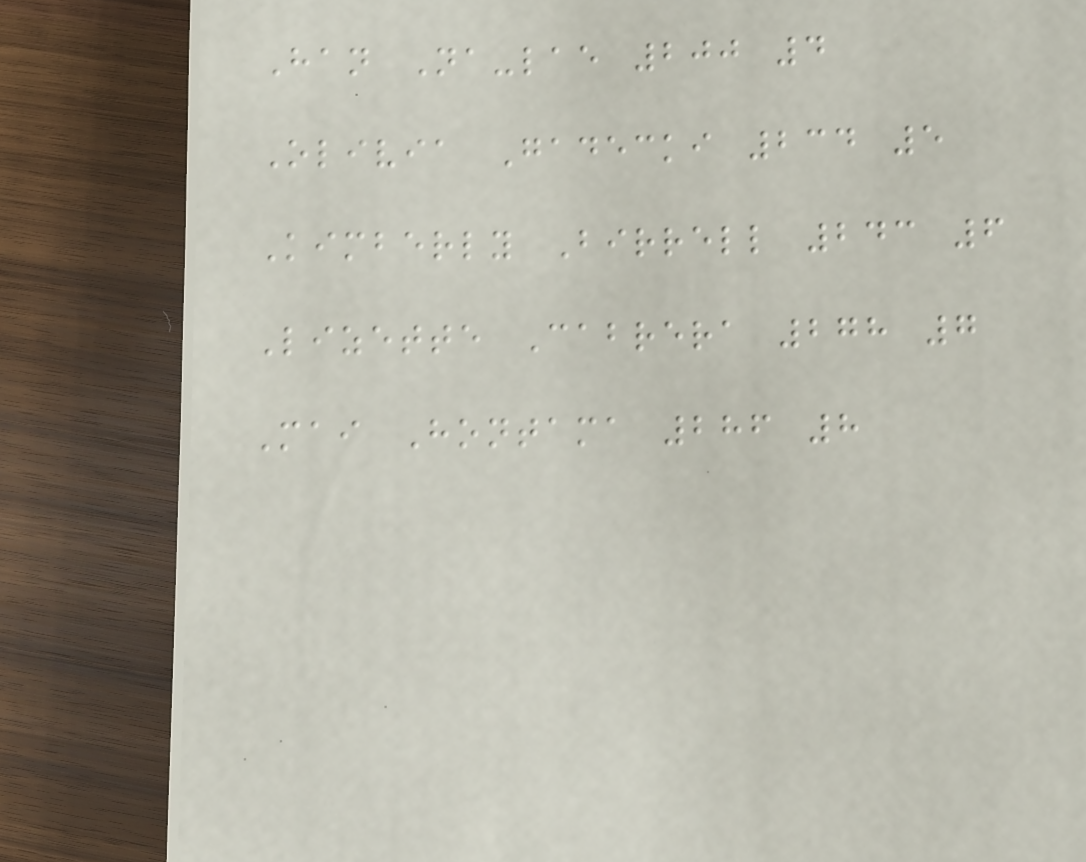Han Na-lae 200 4
Olivia Gadecki 234 5
Kimberly Birrell 243 6
Lizette Cabrera 278 7
Mai Hontama 286 8
